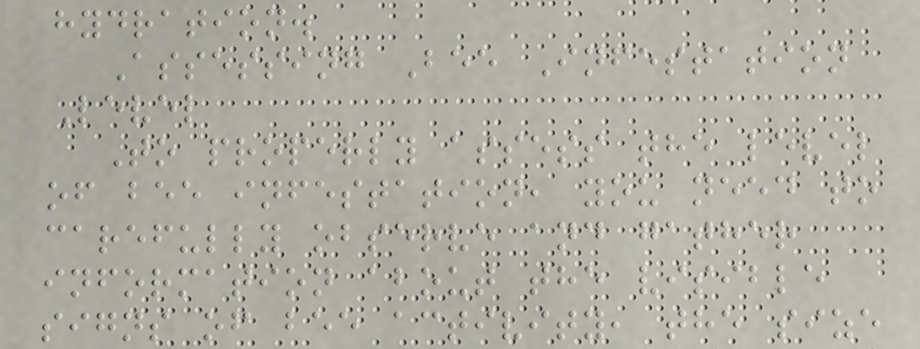hydration.
Assessing Bee Infestation
Level
To properly assess the level
of bee infestation, you need to
carefully observe and gather
information about the visible
signs of bee activity, the size
